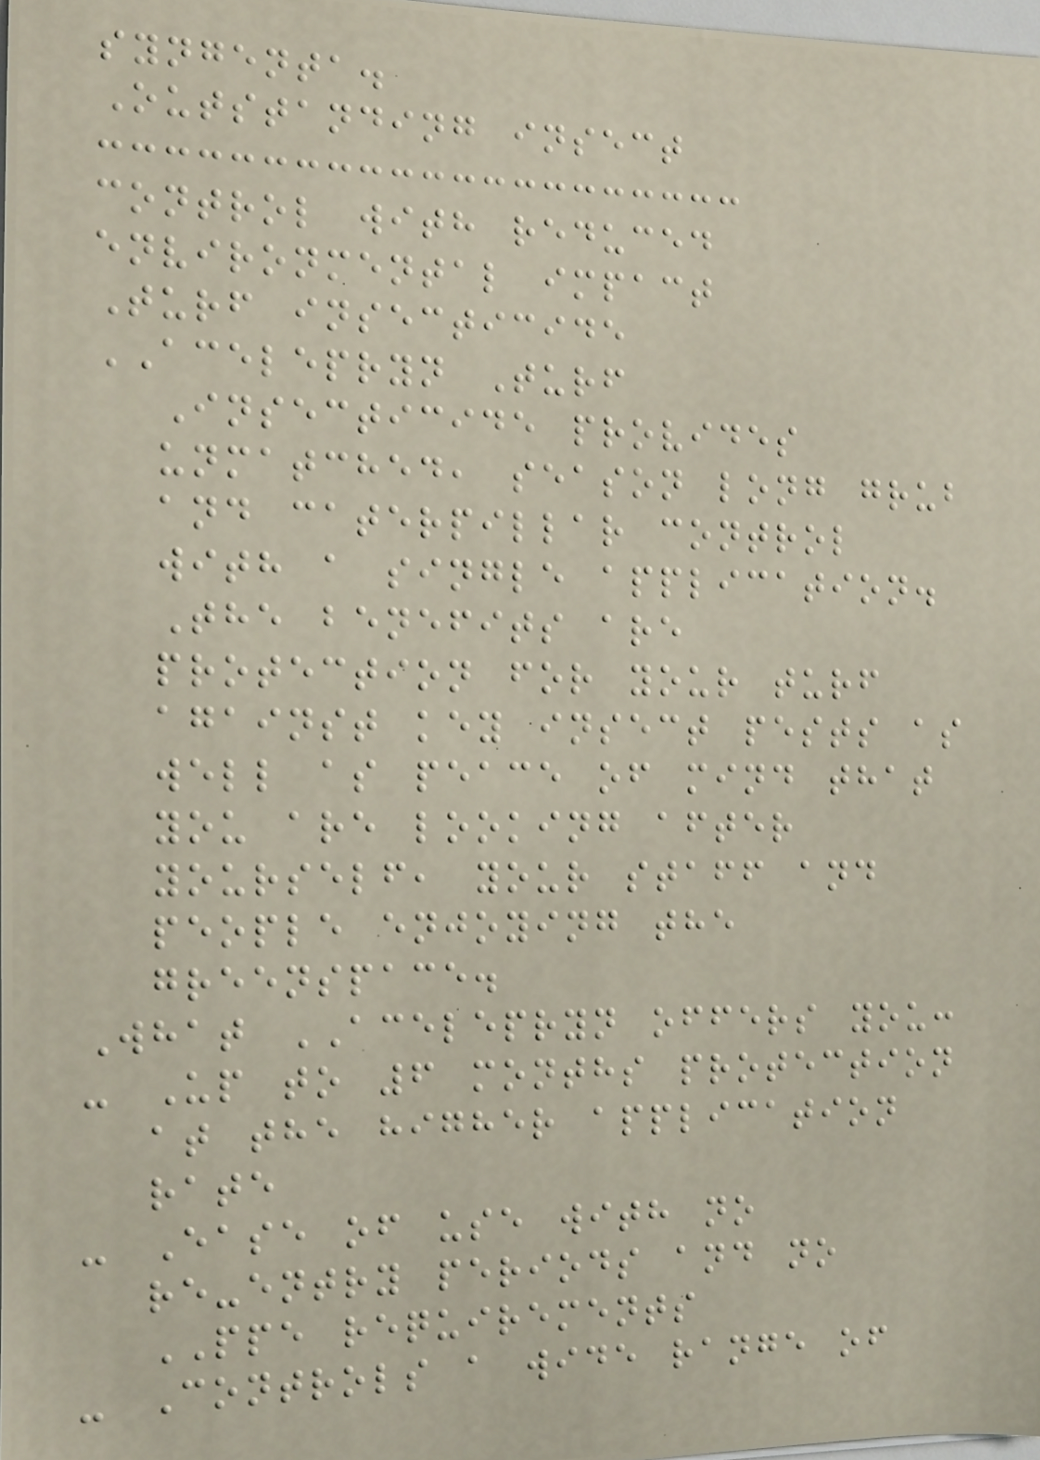syngenta.
Outstanding insect
control with reduced
environmental impact
Turf insecticide
ACELEPRYN Turf
Insecticide provides
unmatched, season long grub
and caterpillar control
with a single application.
The benefits are
protection for your turf
against key insect pests as
well as peace of mind that
you are looking after
yourself, your staff and
people enjoying the
greenspace.
What ACELEPRYN offers you:
- Up to 6 months protection
at the higher application
rate
- Ease of use with no
re-entry periods and no
PPE requirements
- Controls a wide range of
